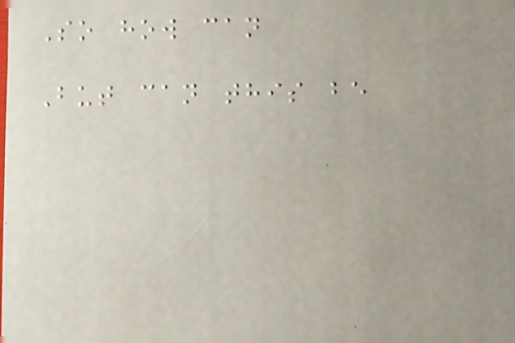So how can
But can this be
